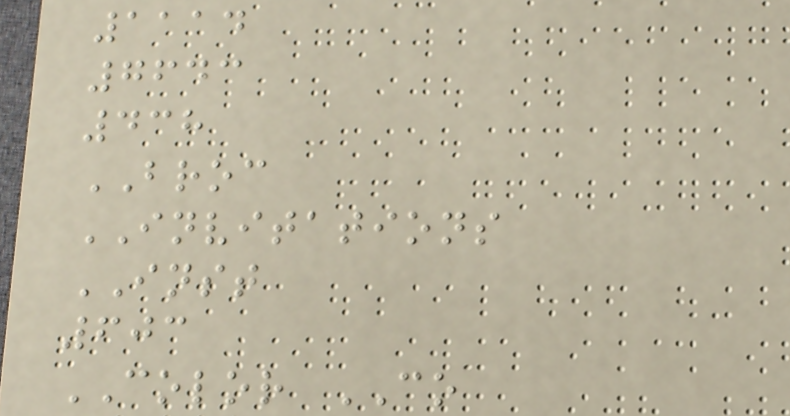1114
7643
438
BROC
INVITATIONS
INST
603
COLOR CO
